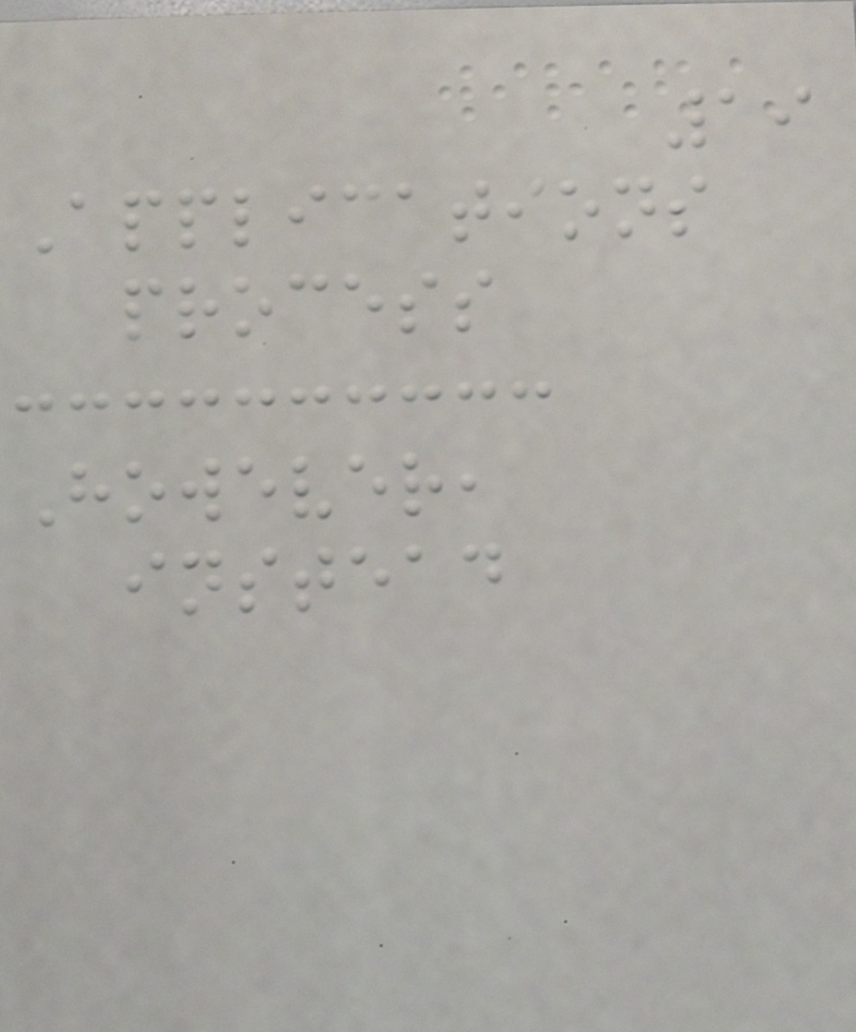19
Applications
process
However,
instead
